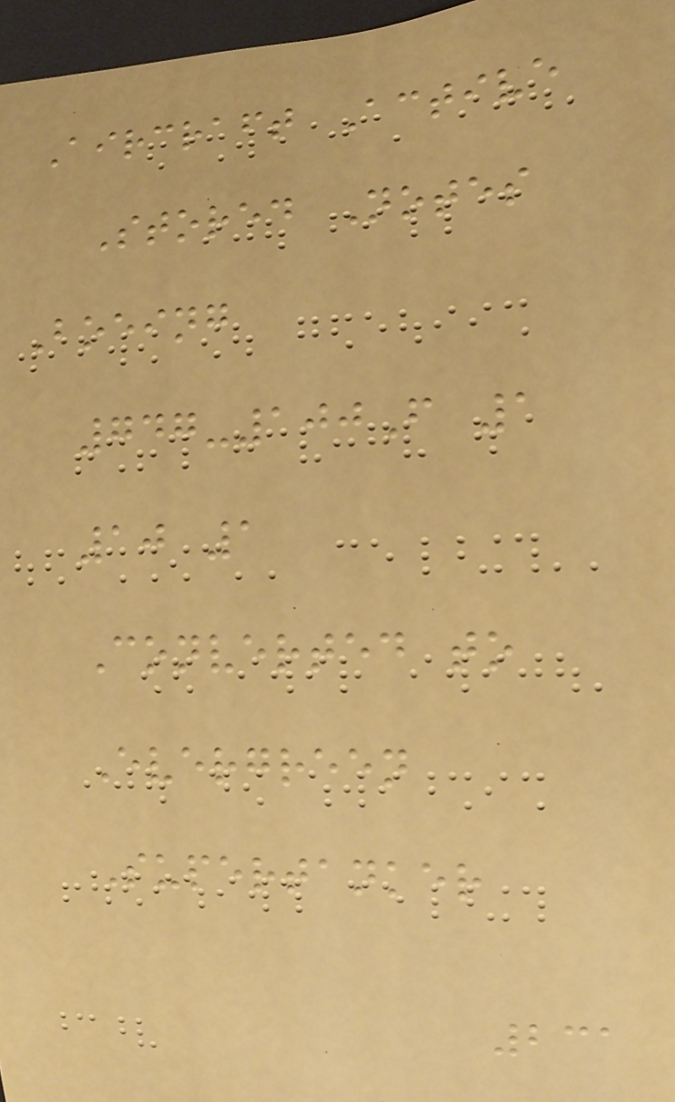Aircraft Active
Stored Notes
Boeing
747-100F 1
10 1
Converted to
Evergreen
Supertanker
231
